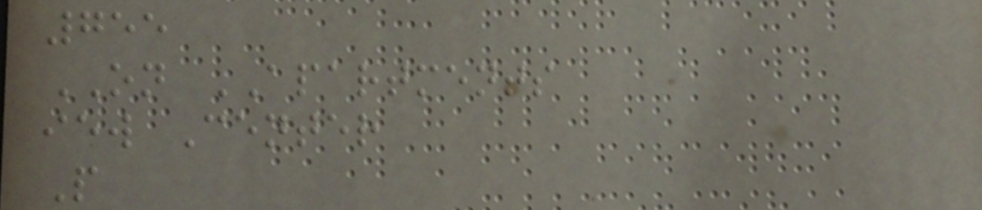755
ON APARTMENTS
iew Center
P
